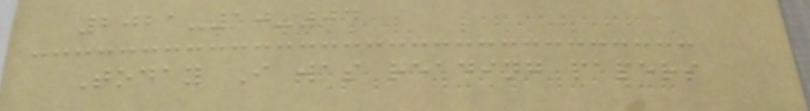2021-10-04
Today I was reading papers
